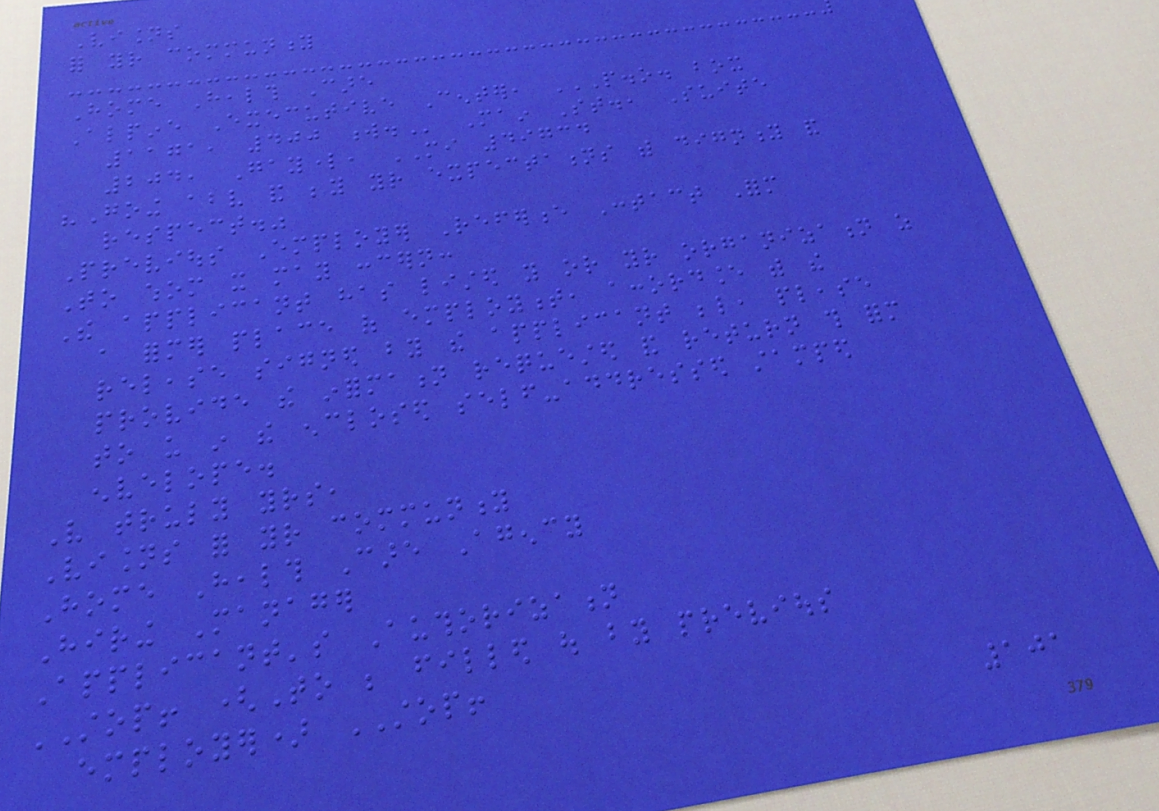Visions
for your community
Home Health Care
Alpine Executive Center, P.O. BOX
1171, 400 W. Main St., Suite
204, Gaylord, MI 49734
"Going above and beyond your expectations with dignity and
respect."
Previous Employer Reference Contact Form
To whom it may concern:
The applicant has listed you or your organization as
a former place of employment, accordance with the
release signed by the applicant below, please
provide the information requested and return this form
to us in the enclosed self-addressed stamped
envelope.
Very truly yours,
Visions for your community
Home Health Care Agency
Hiring Manager
Applicant's Authorization
STOP! (To be filled out by previous
employer) STOP!
101
